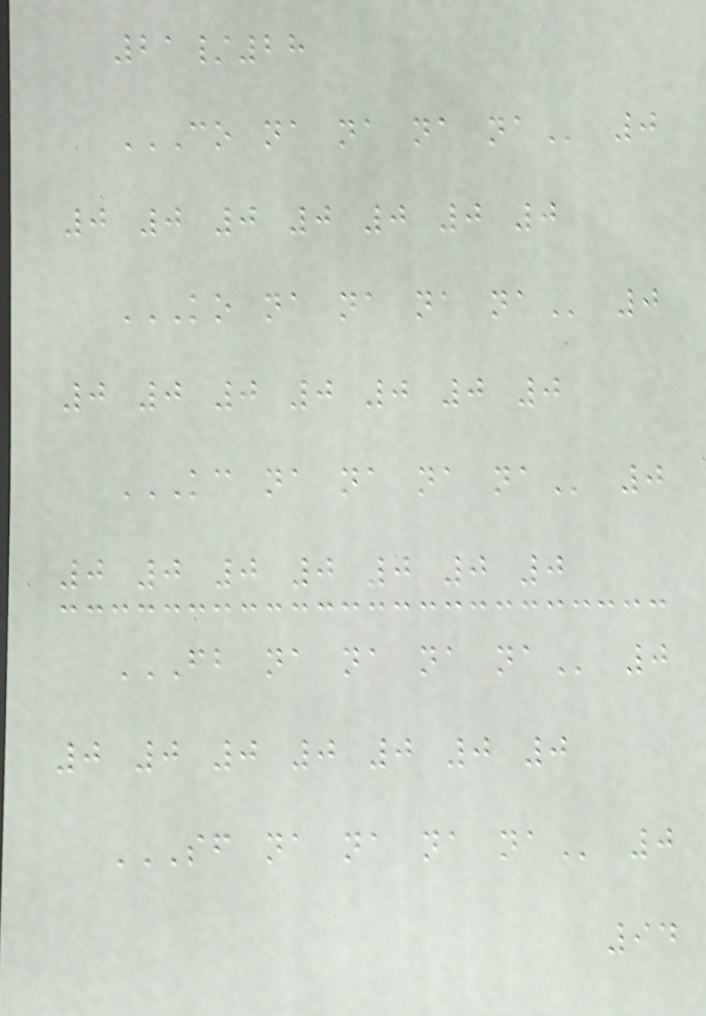21/28
CO NA NA NA NA 0
0 0 0 0 0 0 0
KO NA NA NA NA 0
0 0 0 0 0 0 0
KC NA NA NA NA 0
0 0 0 0 0 0 0
FB NA NA NA NA 0
0 0 0 0 0 0 0
SF NA NA NA NA 0
94
